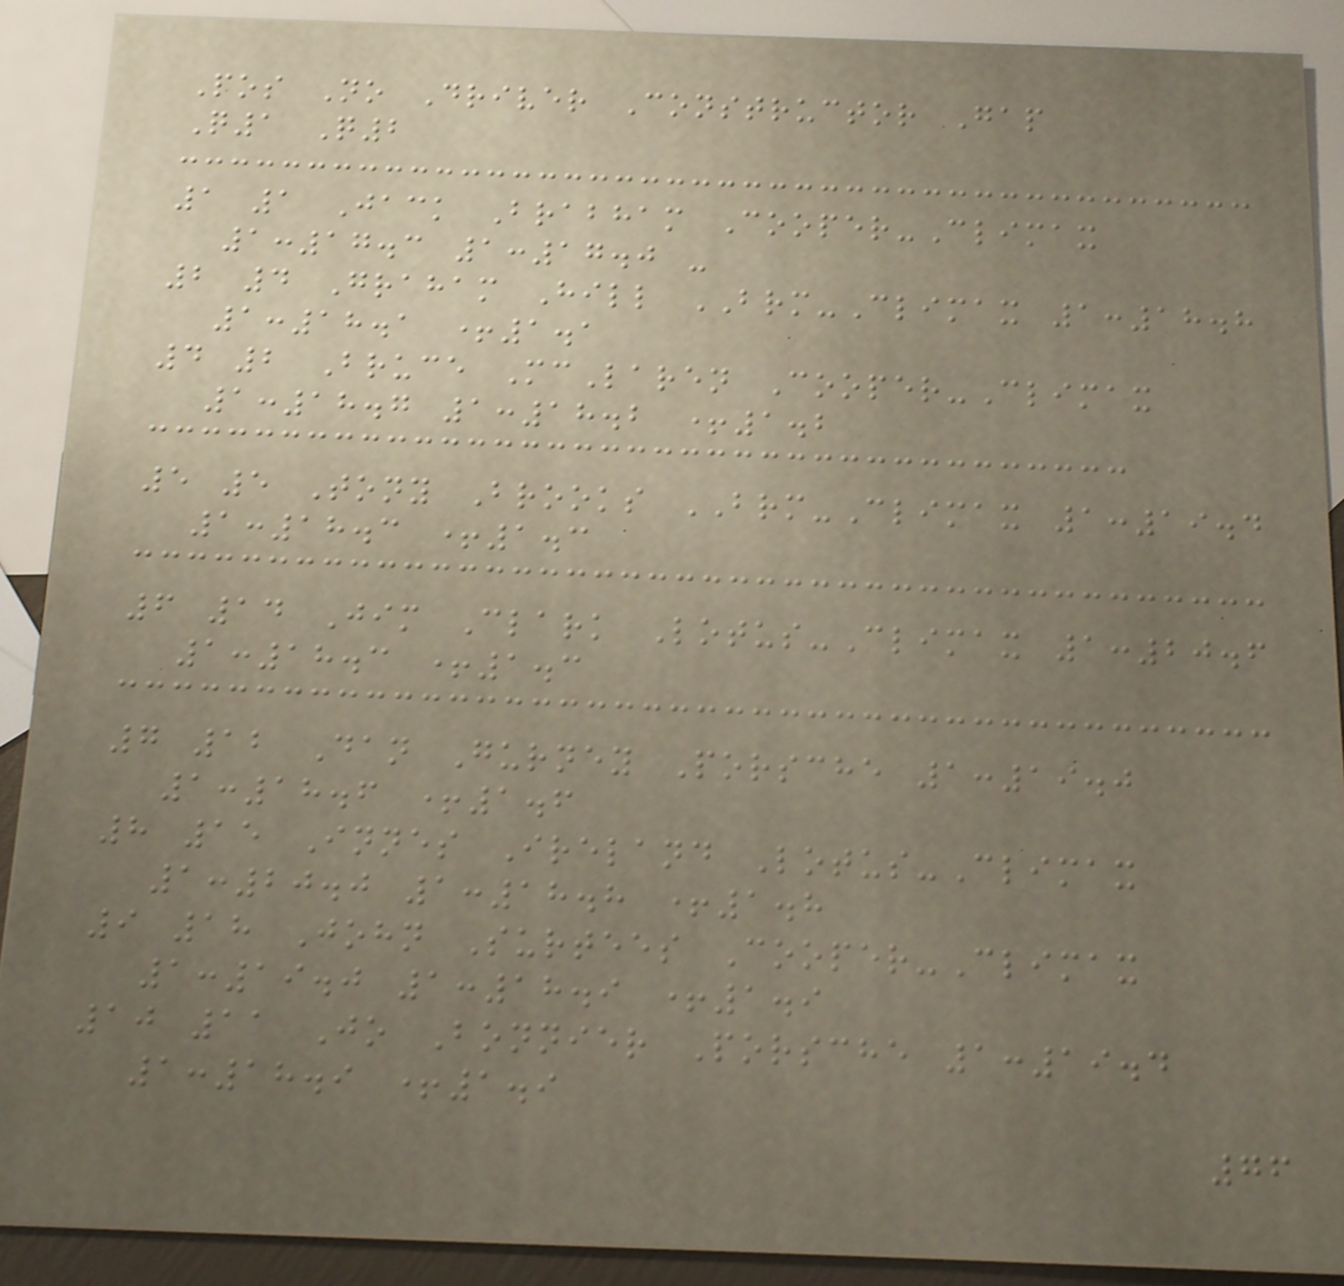Pos No Driver Constructor Gap
Q1 Q2
1 1 Jack Brabham Cooper-Climax
1:17.3 1:17.0 -
2 4 Graham Hill BRM-Climax 1:18.8
1:18.1 +1.1
4 2 Bruce McLaren Cooper-Climax
1:18.7 1:18.2 +1.2
5 5 Tony Brooks BRM-Climax 1:19.4
1:18.3 +1.3
6 14 Jim Clark Lotus-Climax 1:20.6
1:18.3 +1.3
7 12 Dan Gurney Porsche 1:19.0
1:18.6 +1.6
8 15 Innes Ireland Lotus-Climax
1:20.0 1:18.8 +1.8
9 18 John Surtees Cooper-Climax
1:19.0 1:18.9 +1.9
10 11 Jo Bonnier Porsche 1:19.4
1:18.9 +1.9
76
